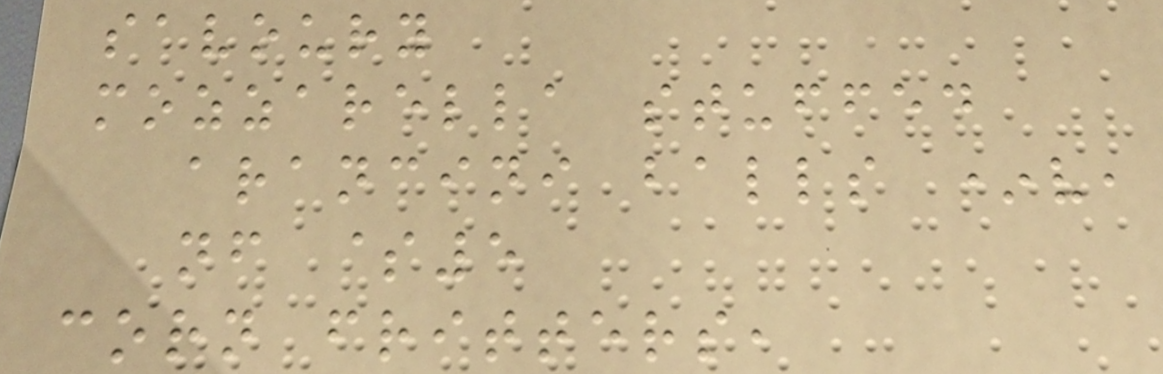savoury
mozzarella stuffed
arancini balls *v,
nf $5
corn fritters,
